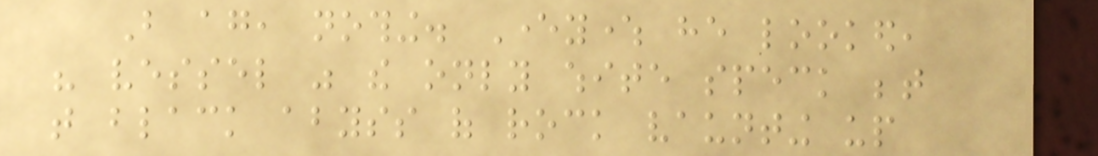But again, nothing. Everywhere he looked,
his vessel was the only white speck between
that black abyss of rock vaunting up
